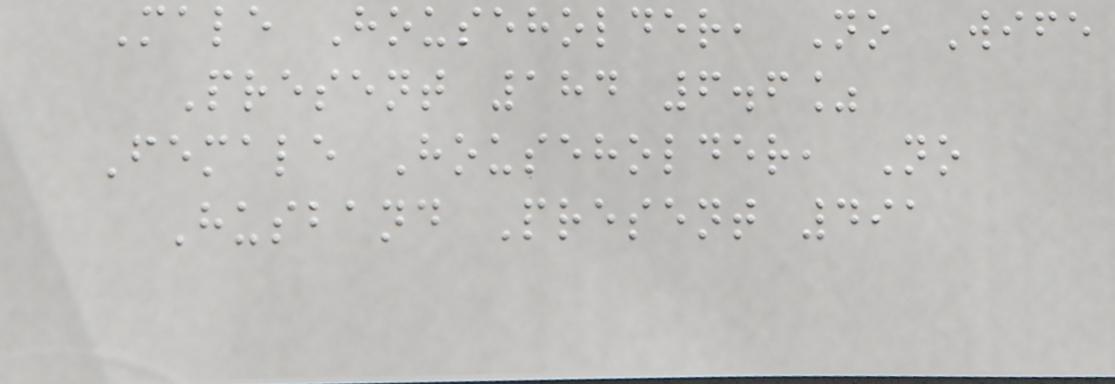Male Householder, No Wife
Present 184 6.6%
Female Householder, No
Husband Present 491
